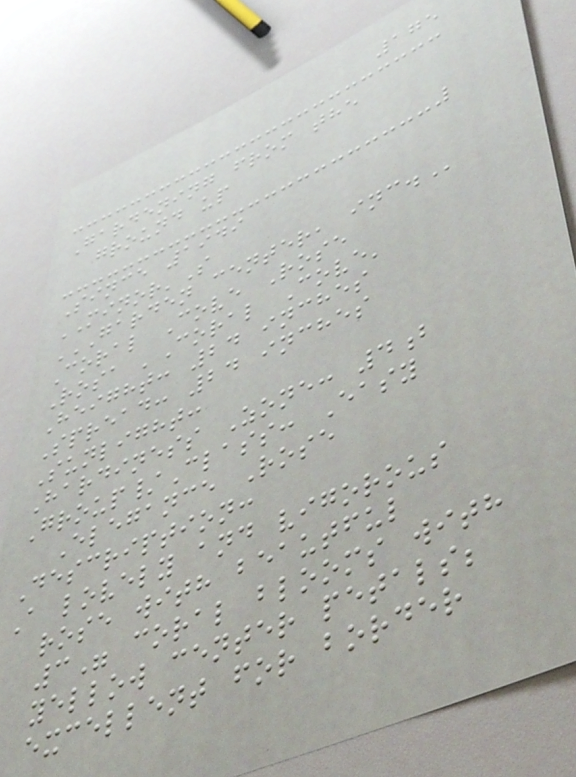175
Gardening from the
ground up
Since 1949
MINOR'S
GARDEN CENTER, INC.
Coral Cove Rose
Rosa 'Coral Cove'
Height: 24 inches
Spread: 24 inches
Sunlight:
Hardiness Zone: 4b
Group/Class: Easy
Elegance Rose
Description:
A lovely and vigorous
rose with beautful
3" coral blooms with
yellow center petals;
excellent for border
